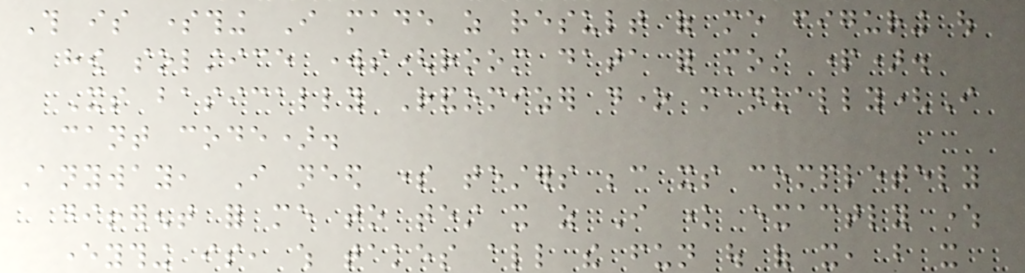This is something I made as result of me figuring out
how solstice works(room data for most part).
Its basically Randomizer done manually(I
cant code).
Anyway, I need some testers because its completely
different for me to test it as I know exactly where
everything is, which takes all the fun out of it, but it
